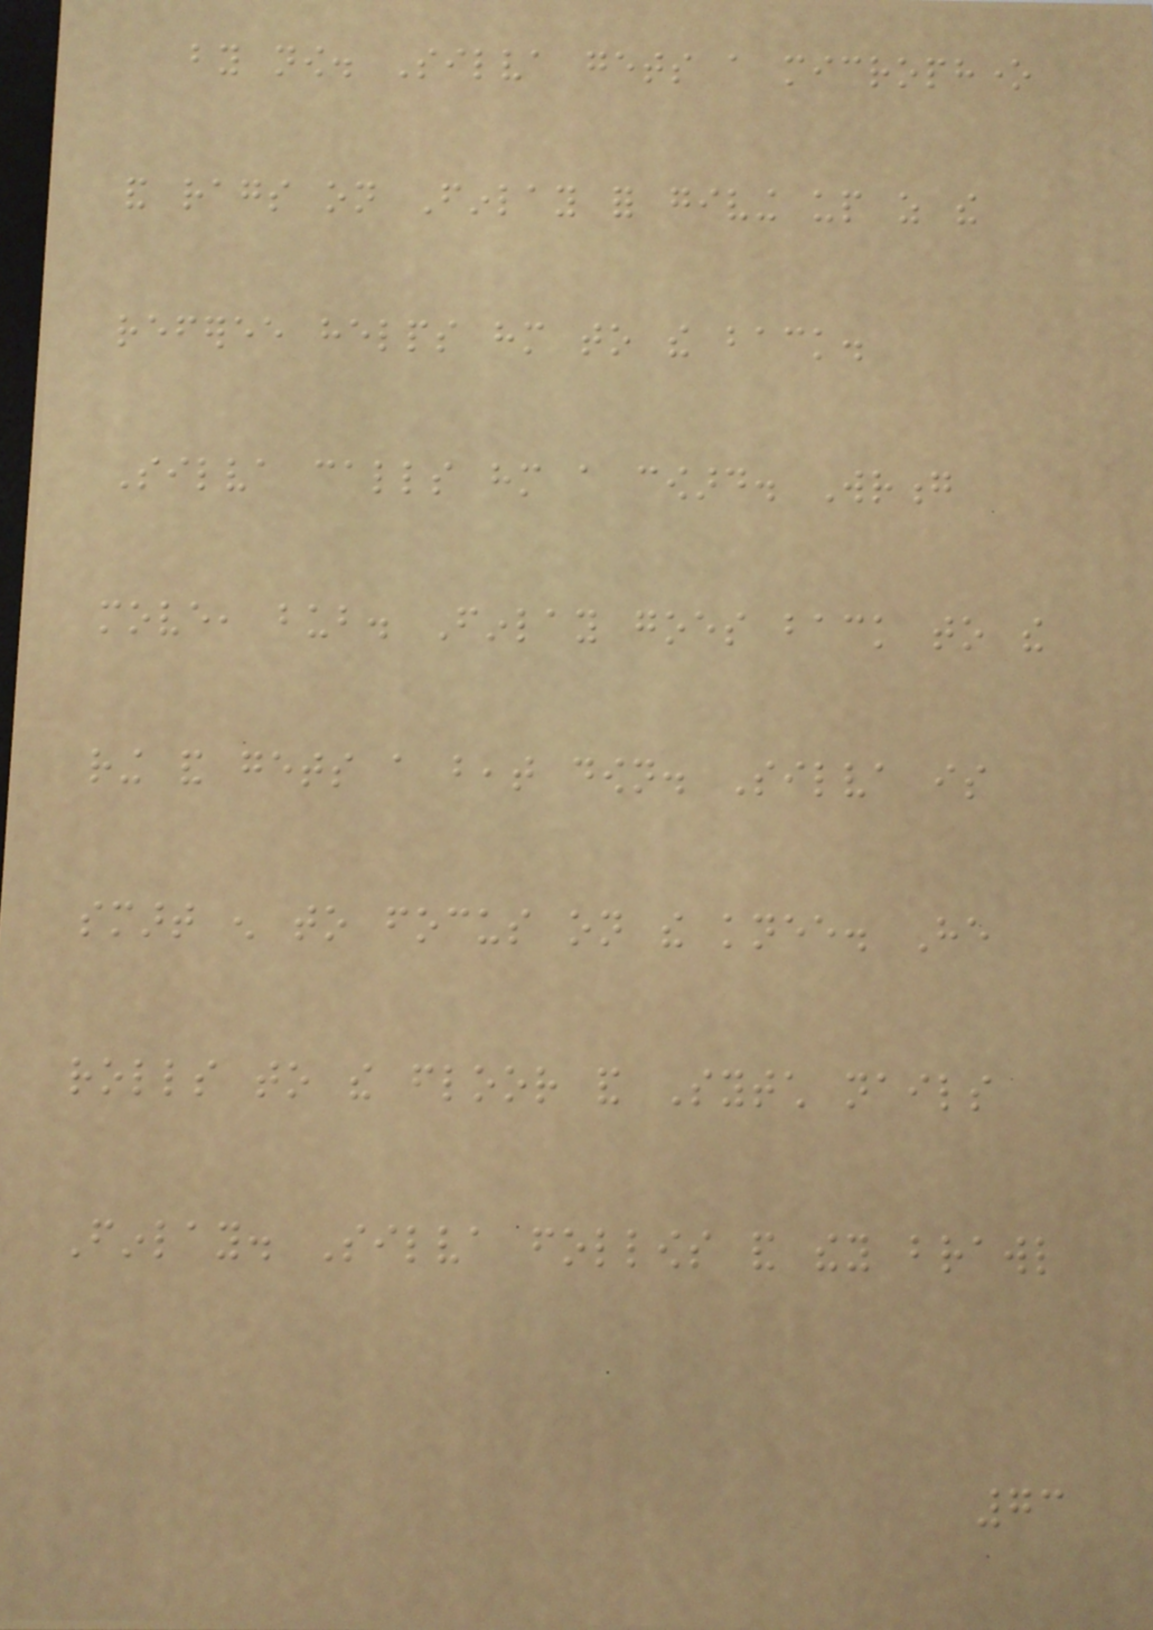by now. Silva gets a microphone
and rags on Finlay for giving up as the
referee helps him to the back.
Silva calls him a coward. Wrong
move, bub. Finlay goes back to the
ring and gets a beat down. Silva is
smart enough to focus on the knee. He
rolls to the floor and Sytch nails
Finlay. Silva follows and they brawl
73
